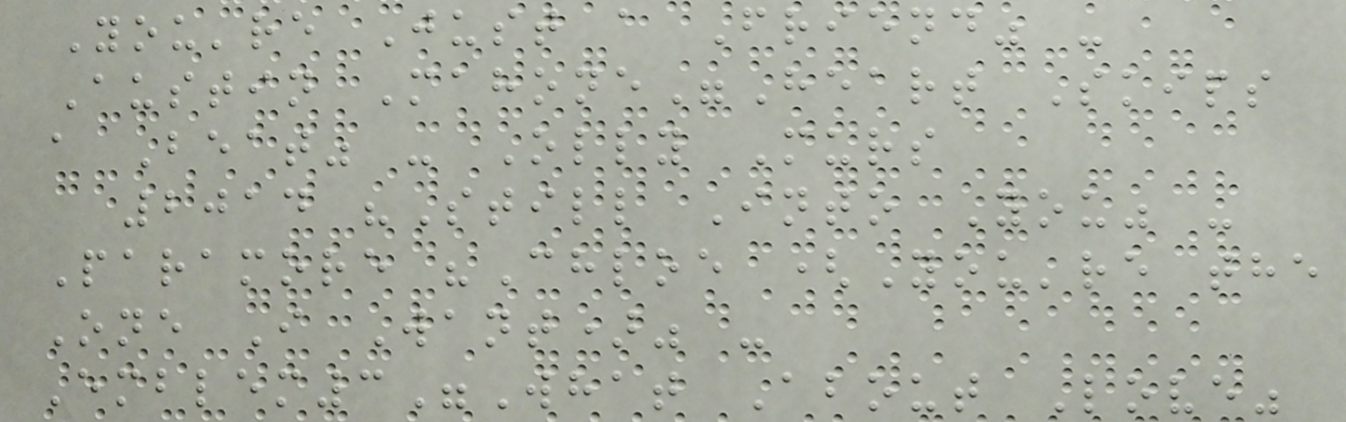You're Just a Friend" -
Austin Mahone"Heart Skips
a Beat" - Olly Murs
2014 "Still Into You" -
Paramore "Chloe (You're the
One I Want)" -
Emblem3"What About Love"
